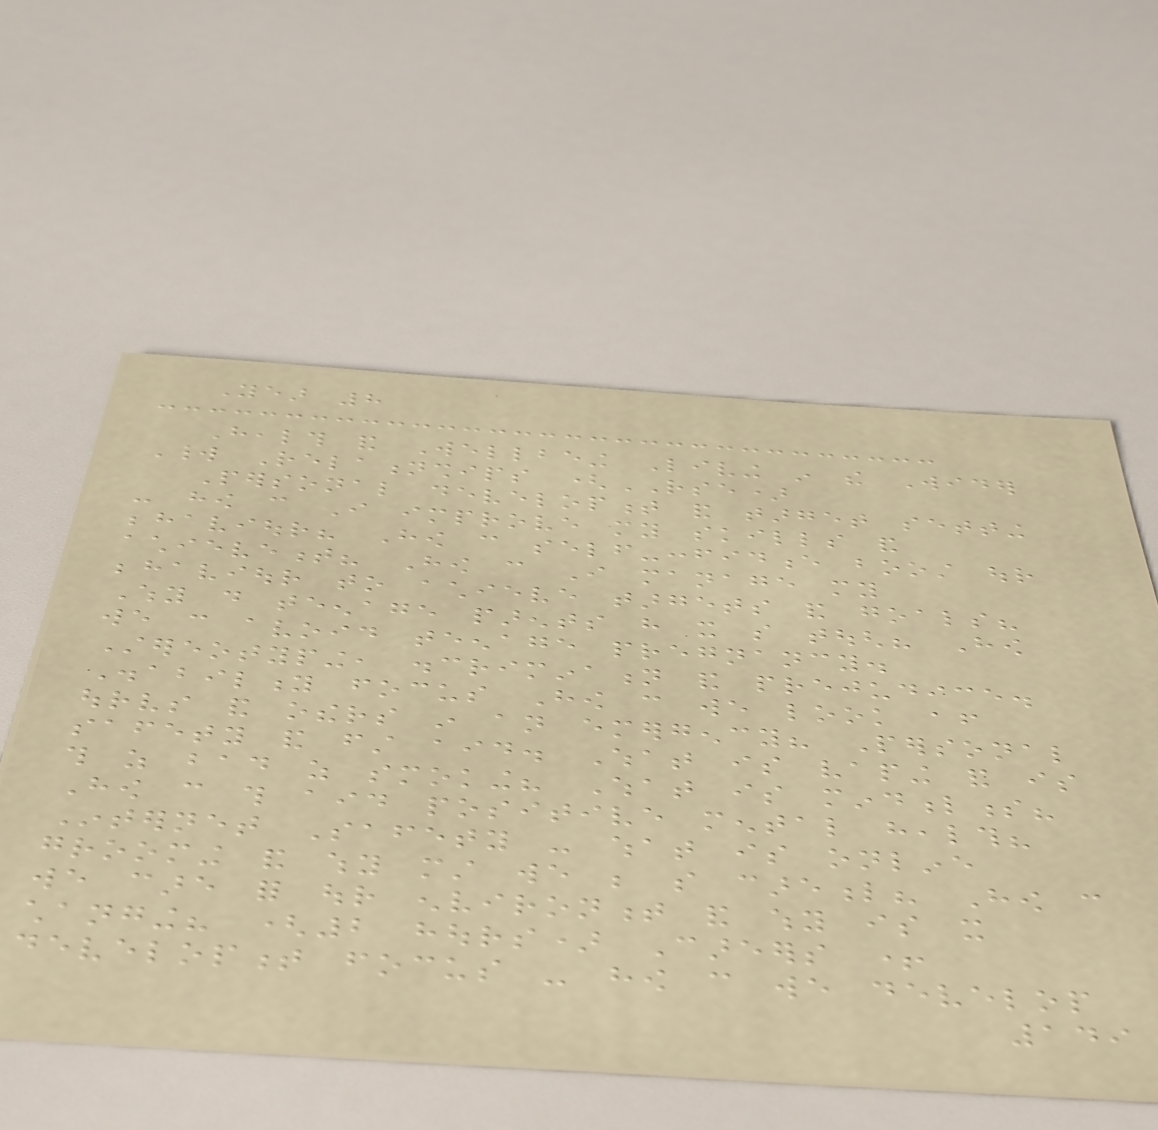Year 8
Health and Wellbeing Living in the Wider
World Relationships (RSE)
Personal development and target setting
- how can I improve my skills and
behaviour? How can self-confidence boost our
achievement? How can I manage my
behaviour to achieve targets and goals?
Why do teenage parents have it so tough? How
we can avoid teenage pregnancy.
Stereotyping, discrimination and prejudice.
Disability focus How can we look after
ourselves and others in an emergency? Personal
safety and first aid. What is vaping and is
this as bad as smoking? What is mindfulness?
How can this aid positive mental health?
Internet Safety - what is online
grooming and why must we be so careful? How can
we care for our environment and why is it
changing? (2 hours) Careers +
development focus - how can we develop
149
